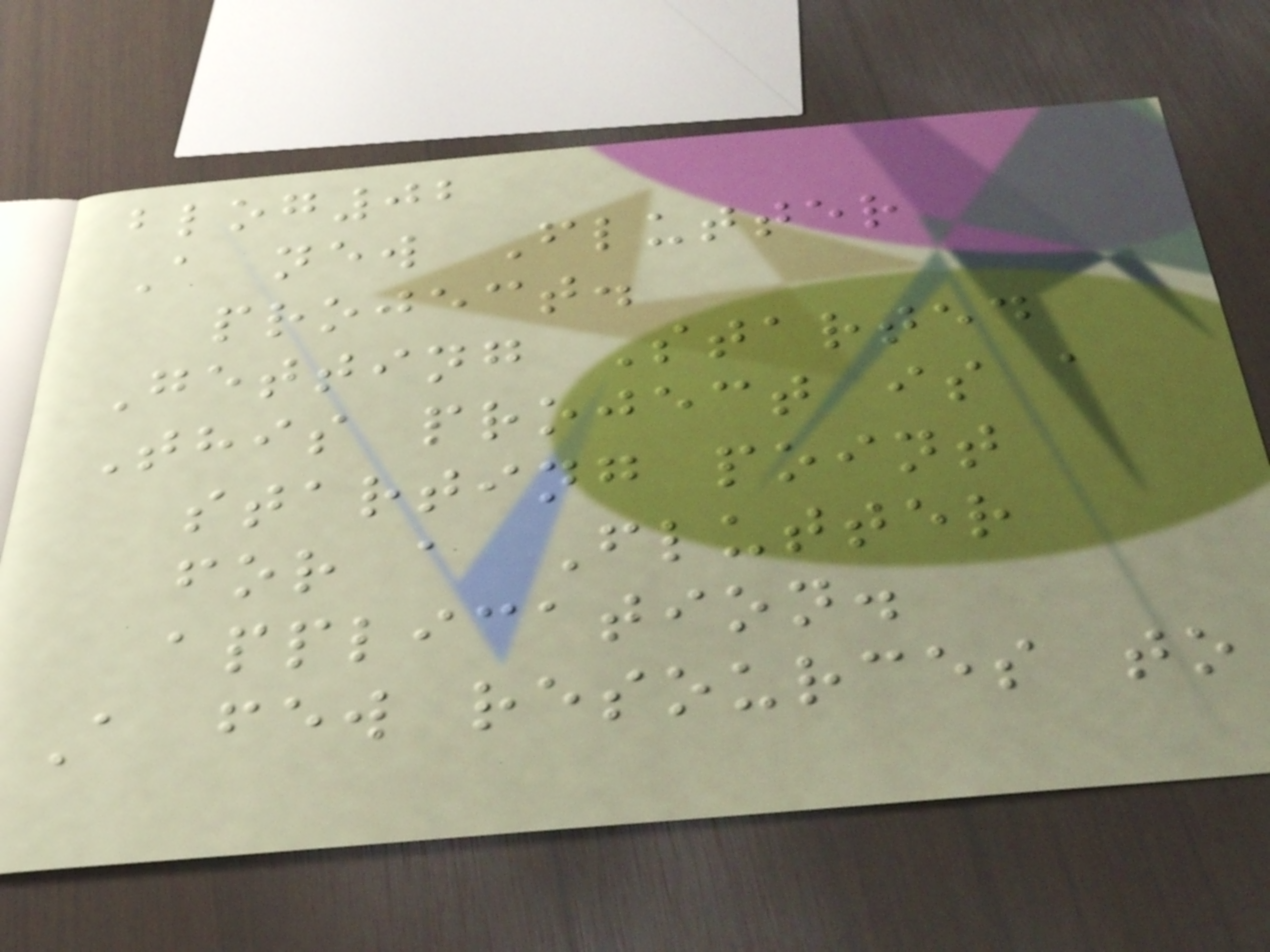blog02
A new Flutter
project.
Getting Started
This project is a
starting point
for a Flutter
application.
A few resources to
